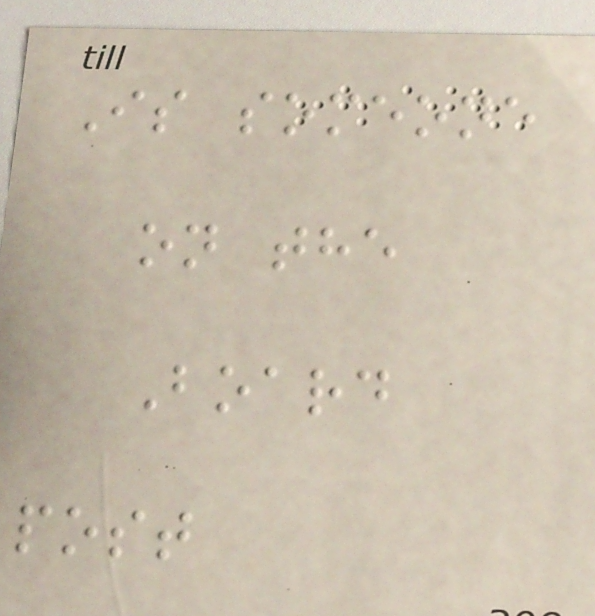Is someone
on the
Board
post
